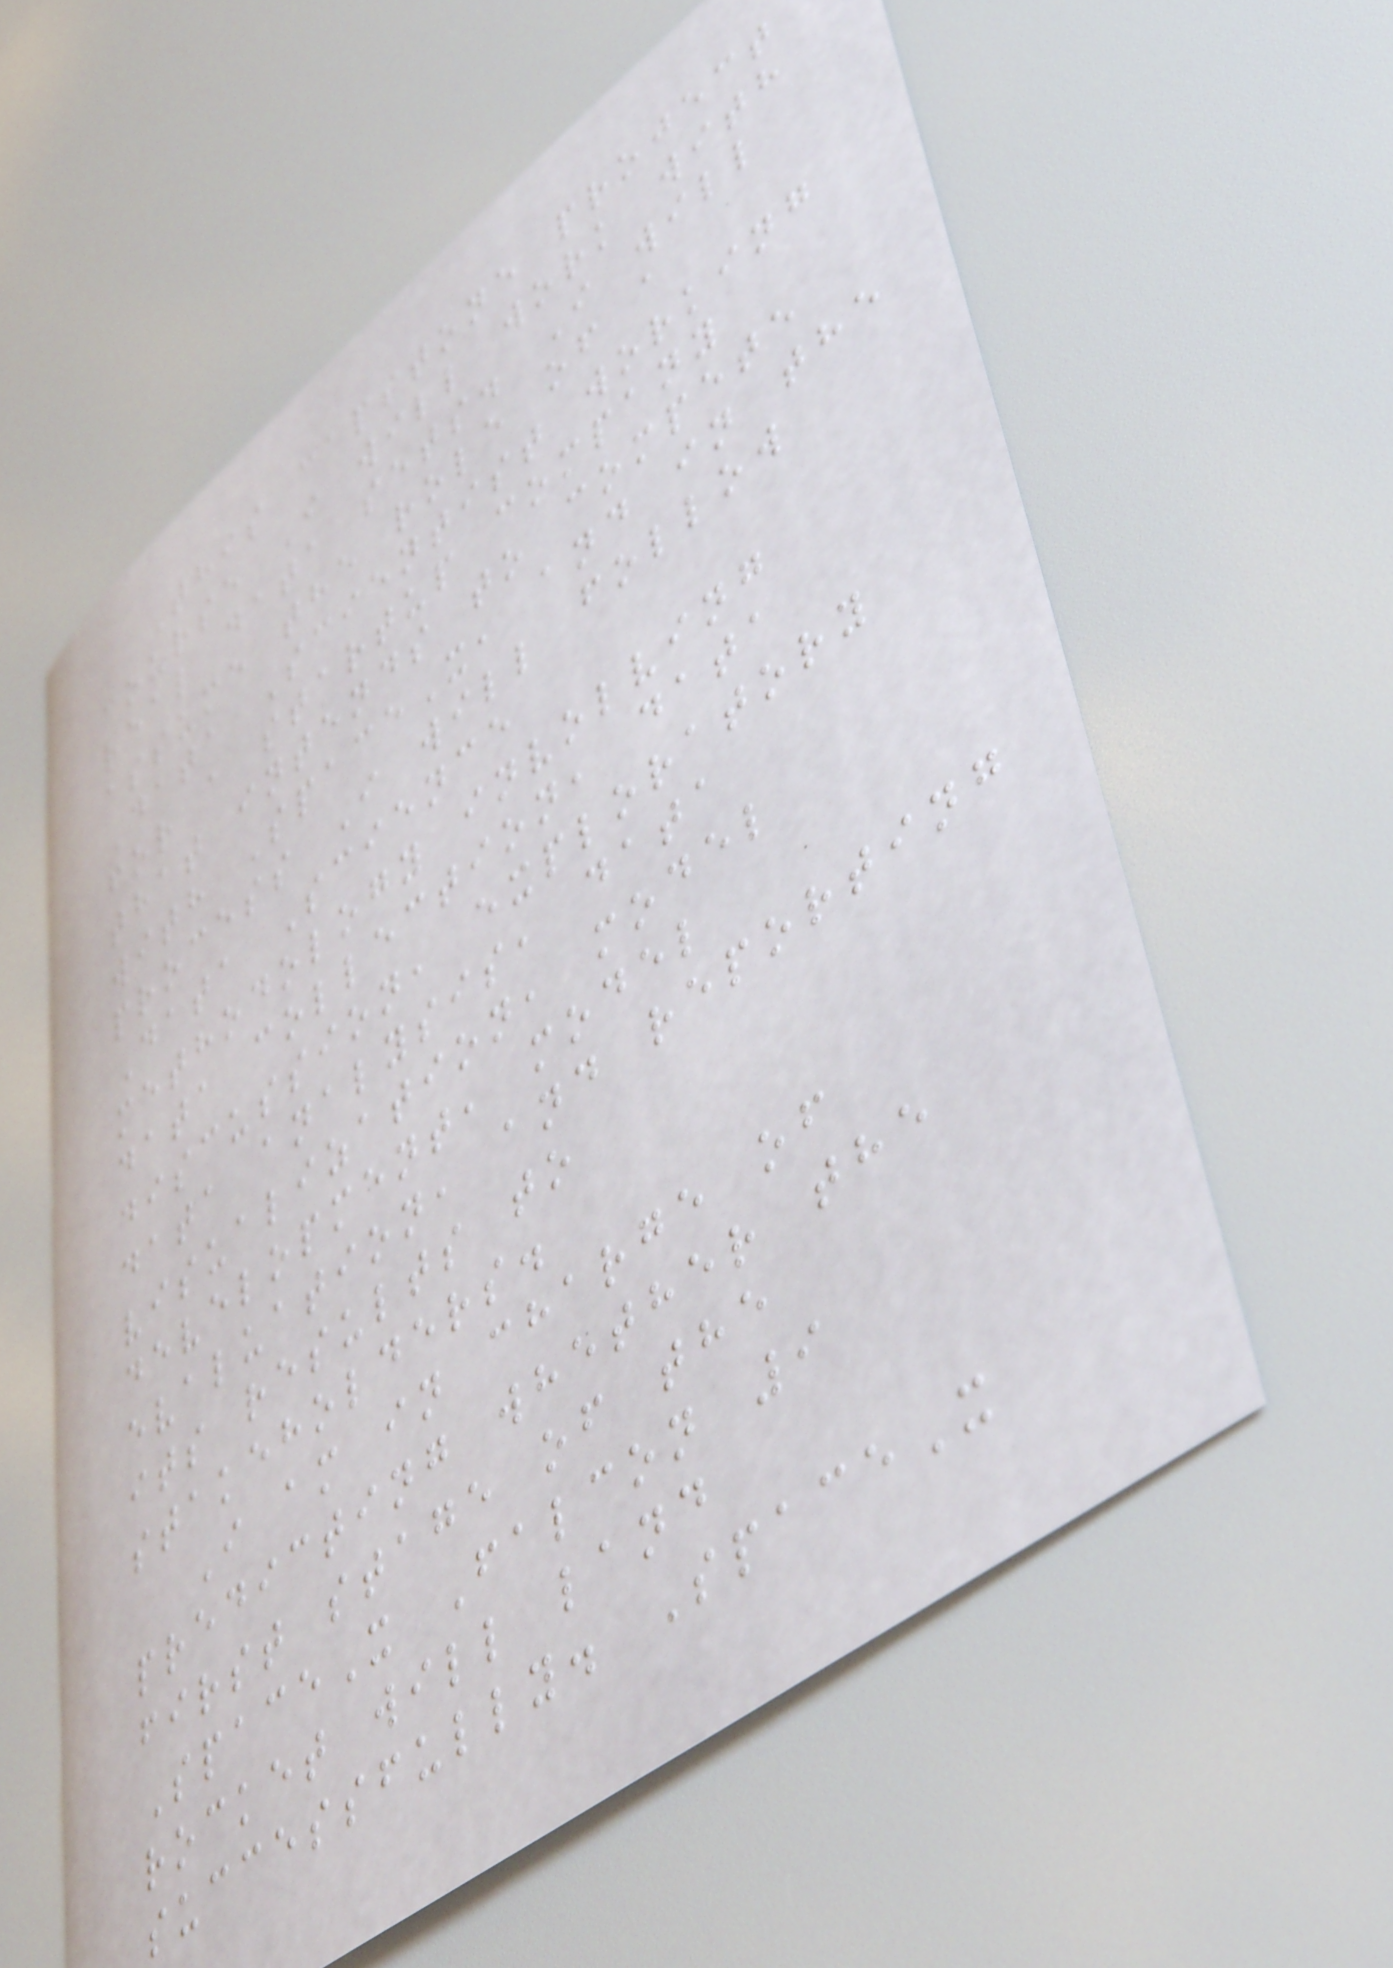This capstone project
course I will work with
real data sets. I will
assume the role of a
Data Scientist working
for a startup company
that intends to compete
with SpaceX, and in the
process I will follow
Data Science
methodology involving
data collection, data
discussion, exploratory
data analysis, data
visualization, model
development, model
evaluation, and reporting
its results to
stakeholders.
I am in charge of
predicting whether the
first stage of the
SpaceX Falcon 9
rocket will land
successfully. SpaceX
